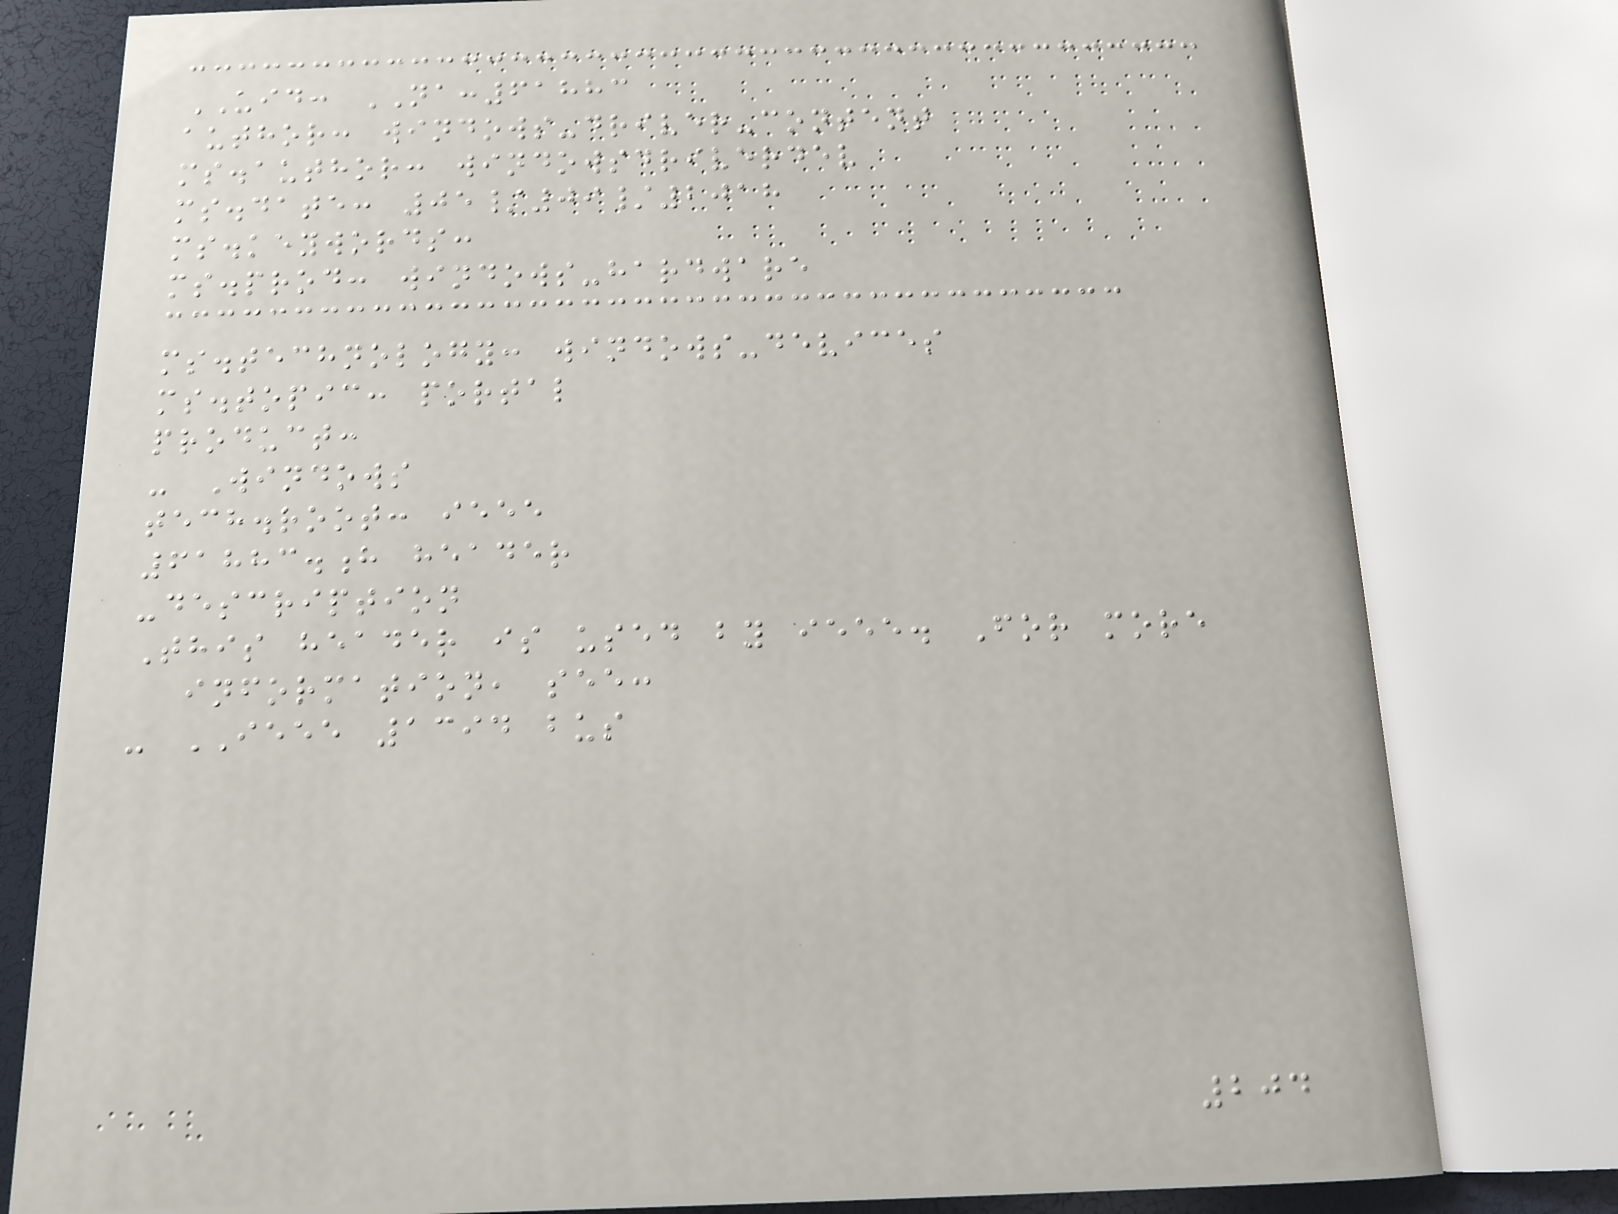UID: NA:61883
author: windows-driver-content
ms.author: windowsdriverdev
ms.date: 05/09/2018
ms.keywords:
ms.prod: windows-hardware
ms.technology: windows-devices
ms.topic: portal
product:
- Windows
tech.root: ieee
61883.h header
-description
This header is used by ieee. For more
information, see:
- IEEE 1394 bus
204
